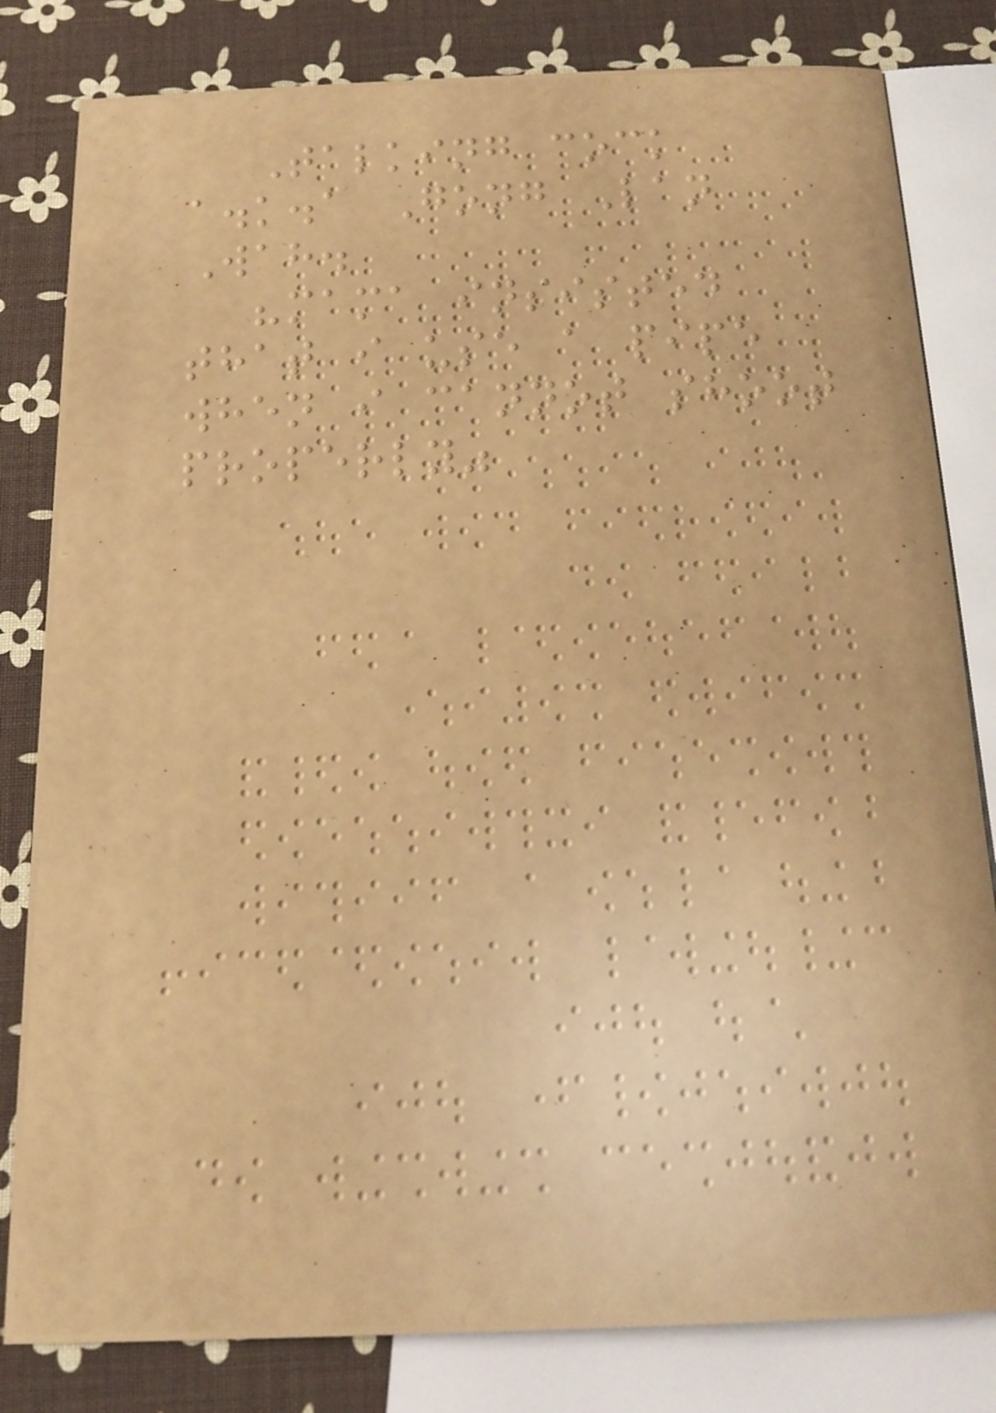Talking cock
a.k.a Gong Lan
Wah.
"mama insisted
that i use a pipe
when i cannot shoot
properly"
